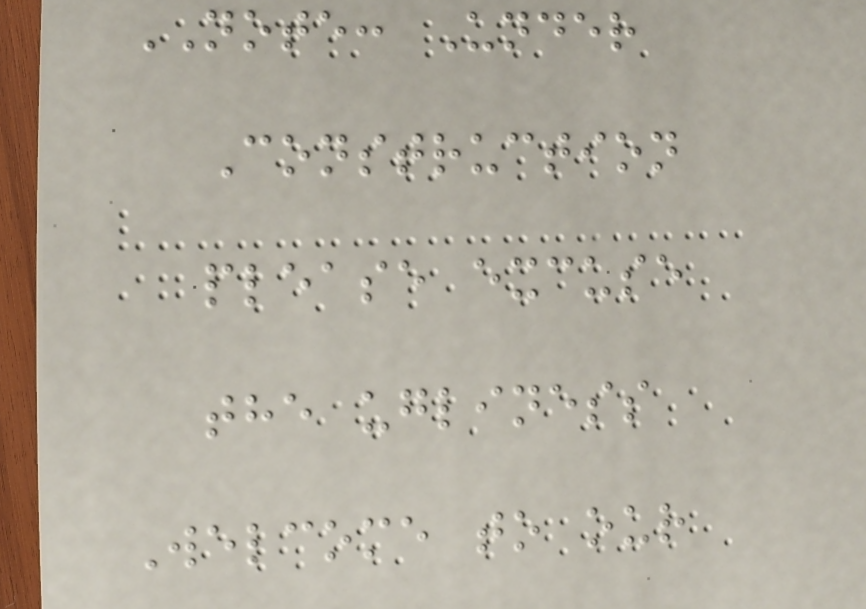NOTE: Under
Construction
please excuse
the ugliness
Welcome to our
